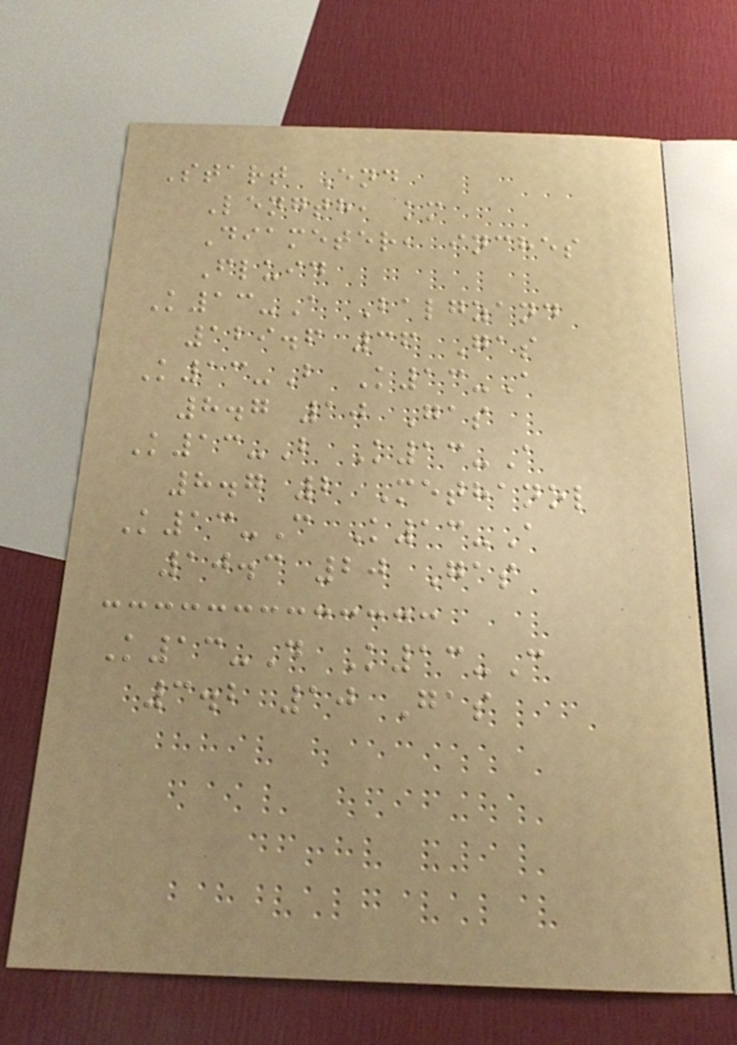Start End
Length, km
Diameter, inches
Fluid
K13-A Balgzand
129.6 36 Gas
K13-B K13-A
8.7 10 Gas
K13-B K13-A
8.7 2 Methanol
K13-C K13-A
10.3 20 Gas
K13-D K13-C
3.2 10 Gas
